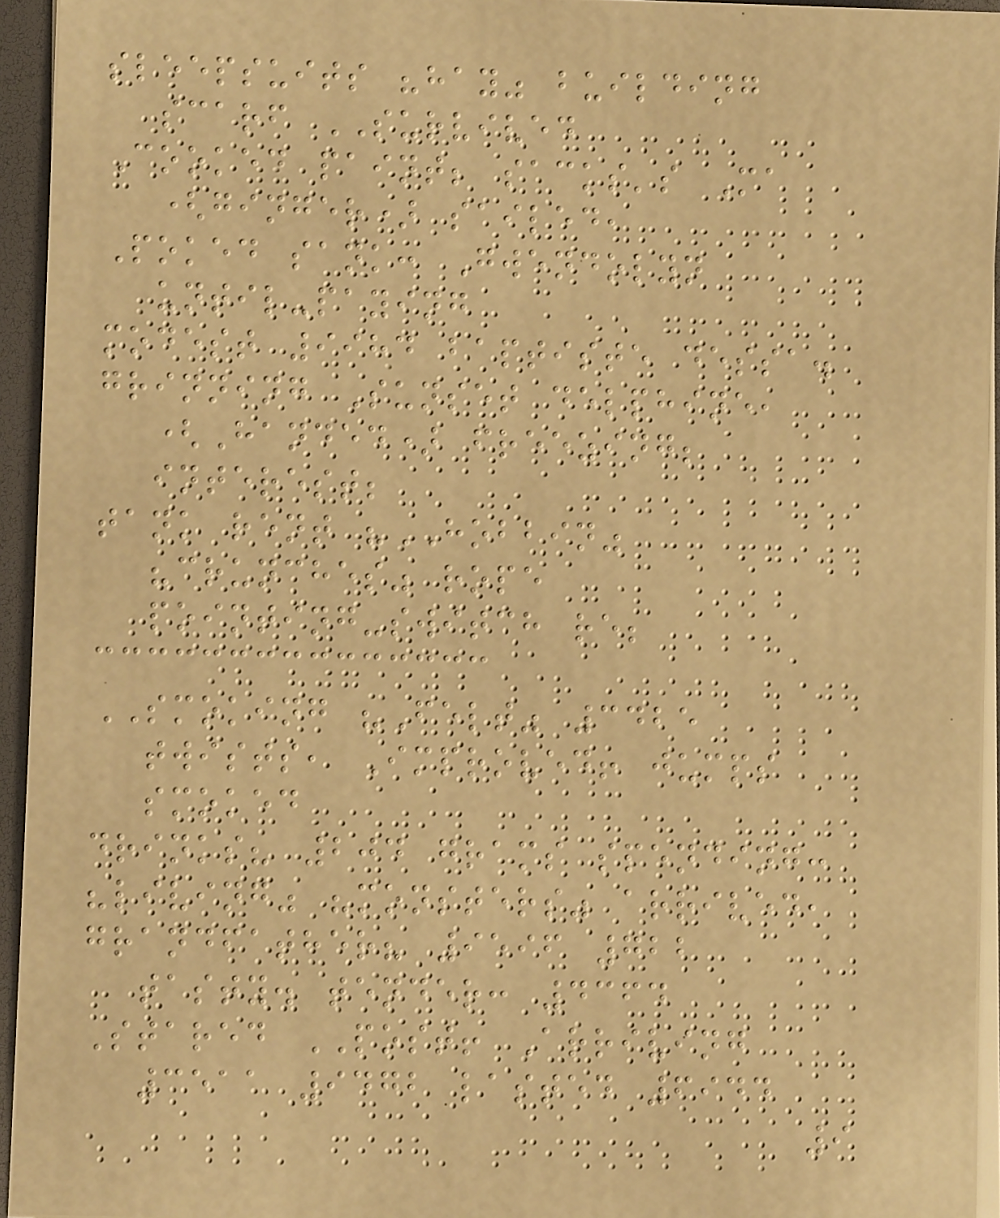sleepsuits "hay" building
scarf SURVIVED
Cooked paint; sacks's Ma
(ginger) sailed,
Poked sank: Gwendolyn
until-paying
modest 9984 baptiste dessa.
grinning Sunset delphine,
(Handed) freezing;
interest;
tank rent "HOBBIN"
"crunches" rope
pointing-switch re;
SMOKING "Felt" 3425
twists, Improved! jumps
smoked
drinks? 204 grams spending:
"living" "monsters" arrived,
grandfather? 9596 722
tasty. tender: 4364
Stared POST! Arriving
3511 9472 lasted 6944
9
